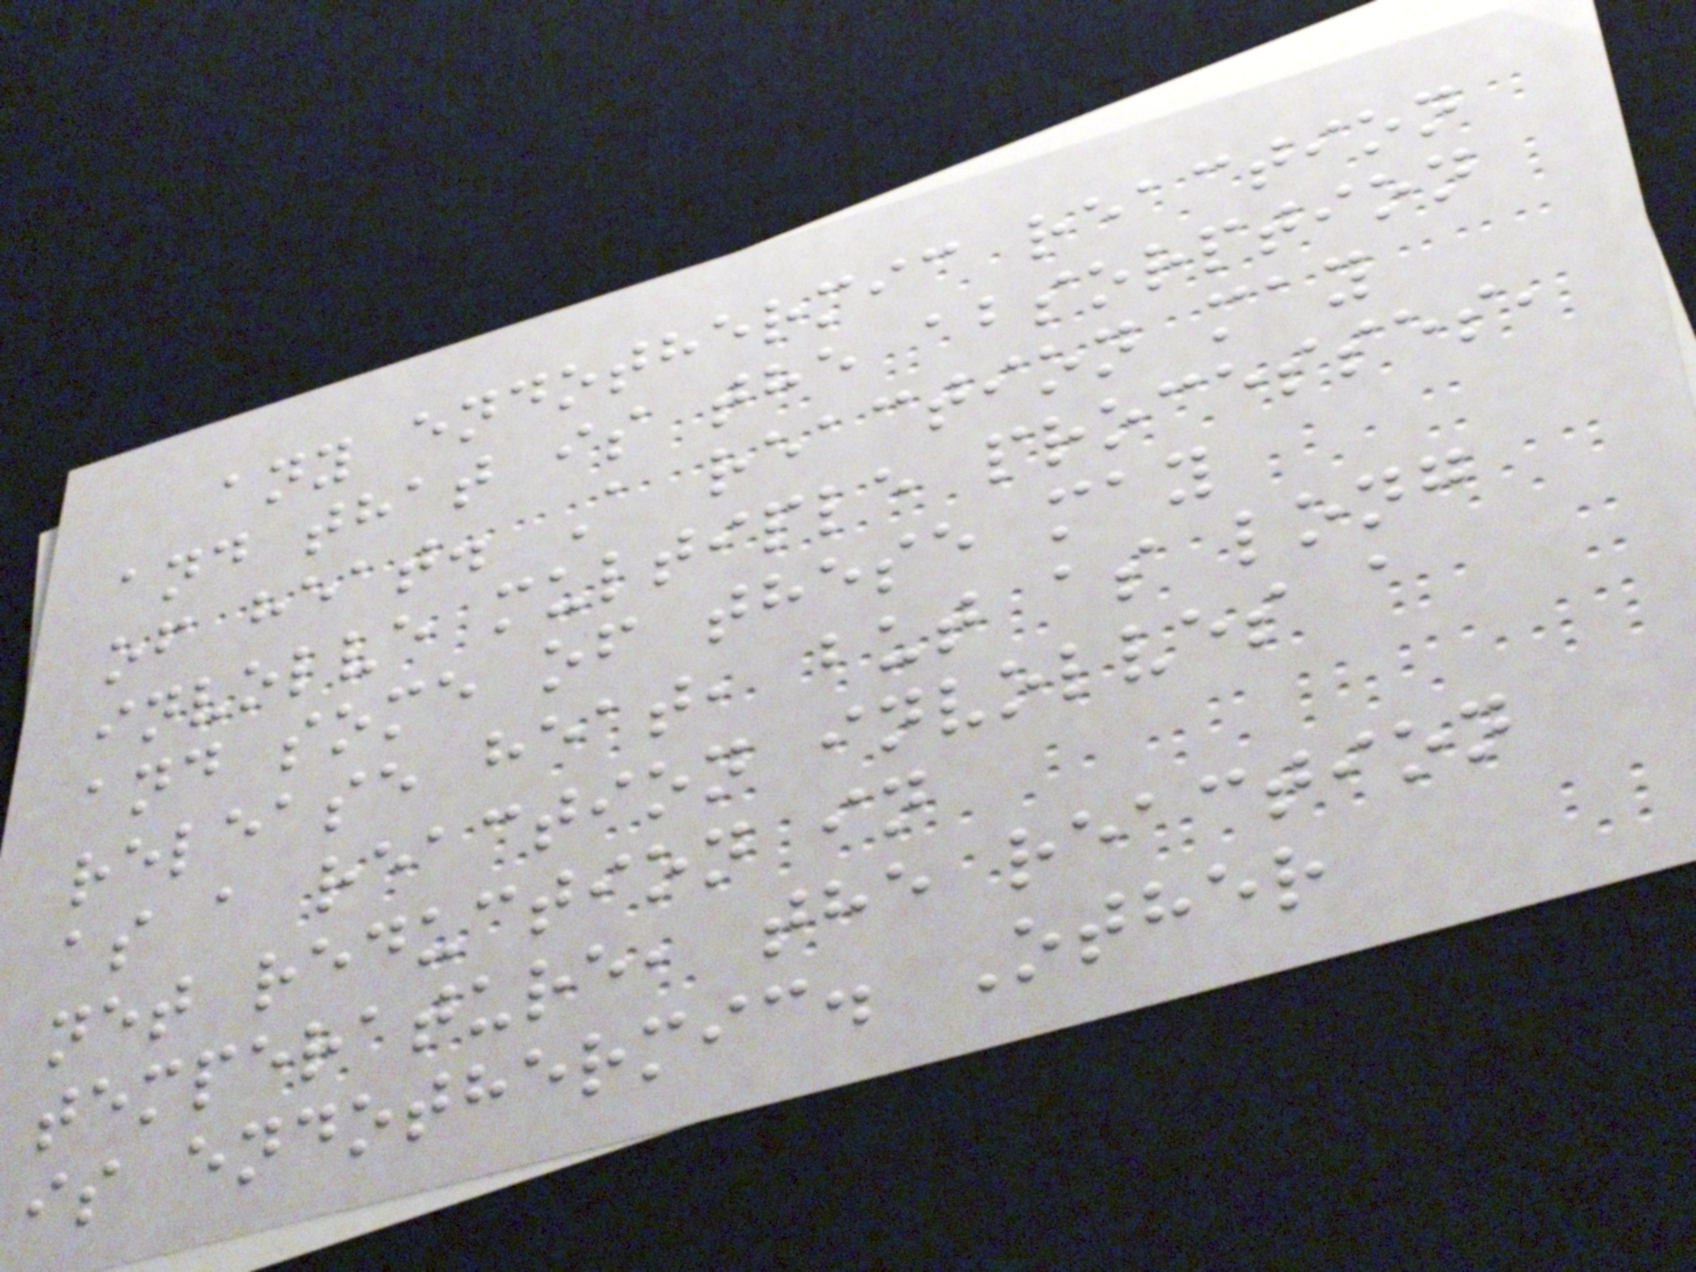any endothermic reaction
and that is the absorption
of heat. A reaction may
involve multiple processes,
and some of these may
release heat, but as long
as a reaction involves a
net reduction in
temperature, the reaction
is endothermic. Other
